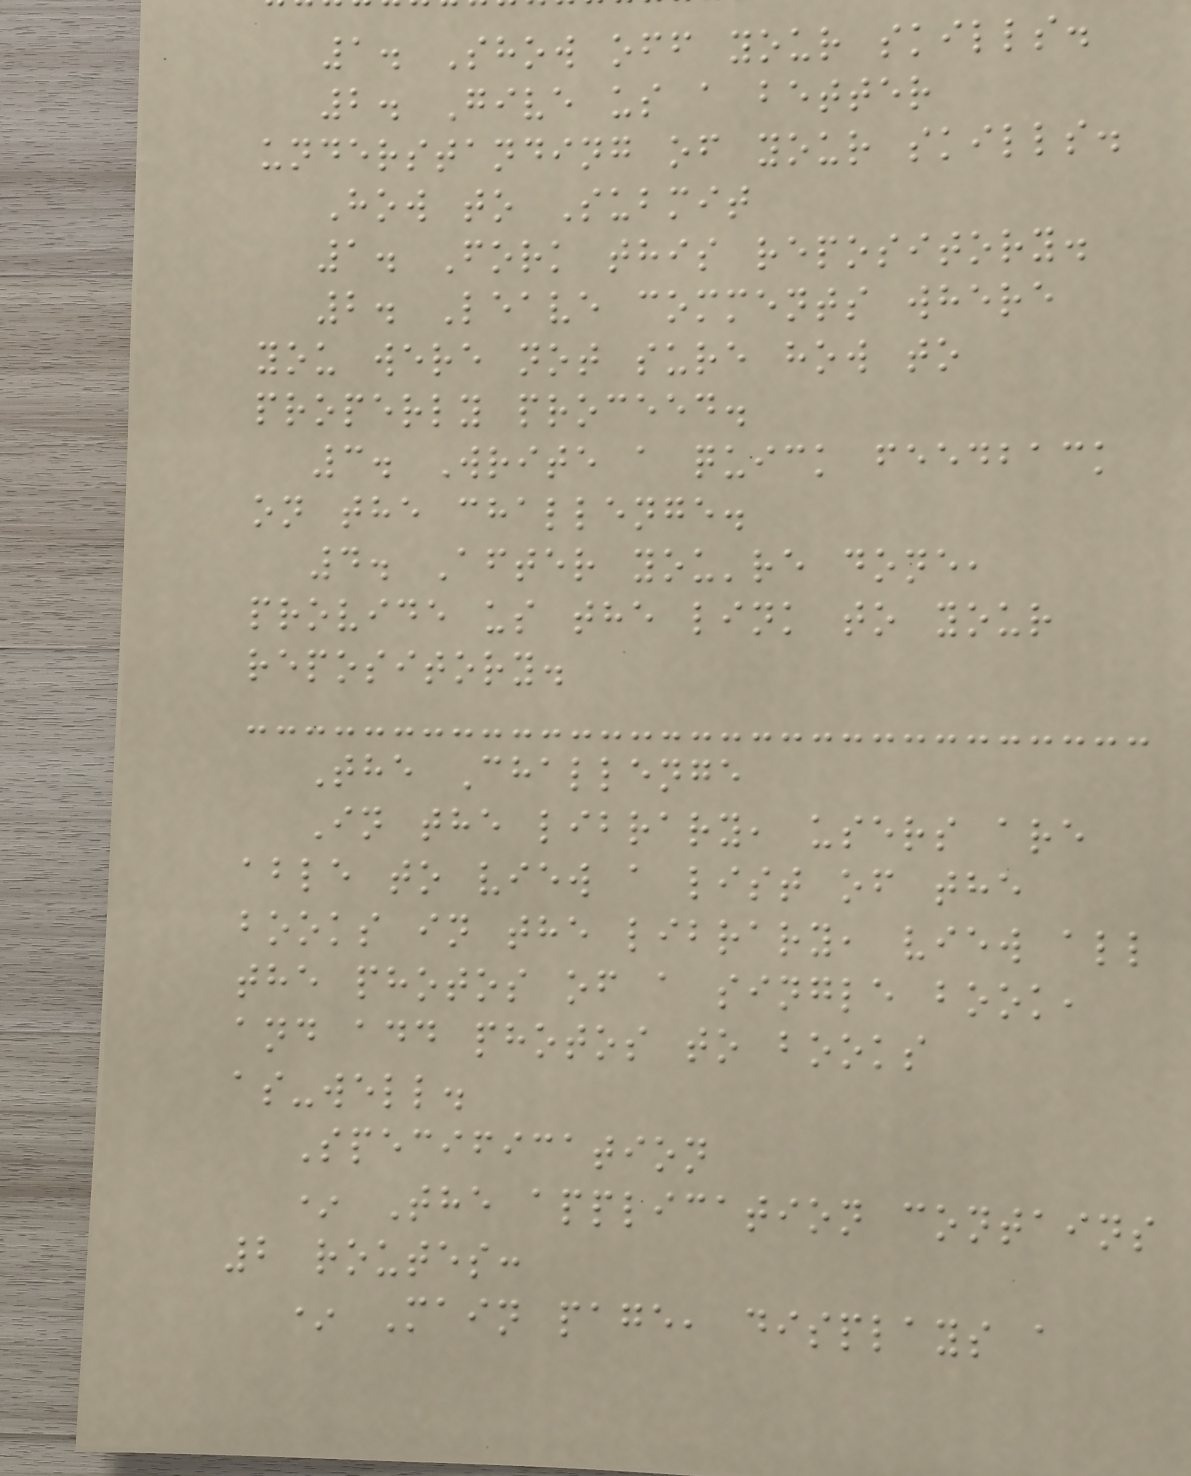1. Show off your skills.
2. Give us a better
understanding of your skills.
How to Submit
1. Fork this repository.
2. Leave comments where
you were not sure how to
properly proceed.
3. Write a quick feedback
on the challenge.
4. After you're done,
provide us the link to your
repository.
The Challenge
In the library, users are
able to view a list of the
books in the library, view all
the photos of a single book,
and add photos to books
as-well.
Specification
* The application contains
2 routes:
* Main page, displays a
